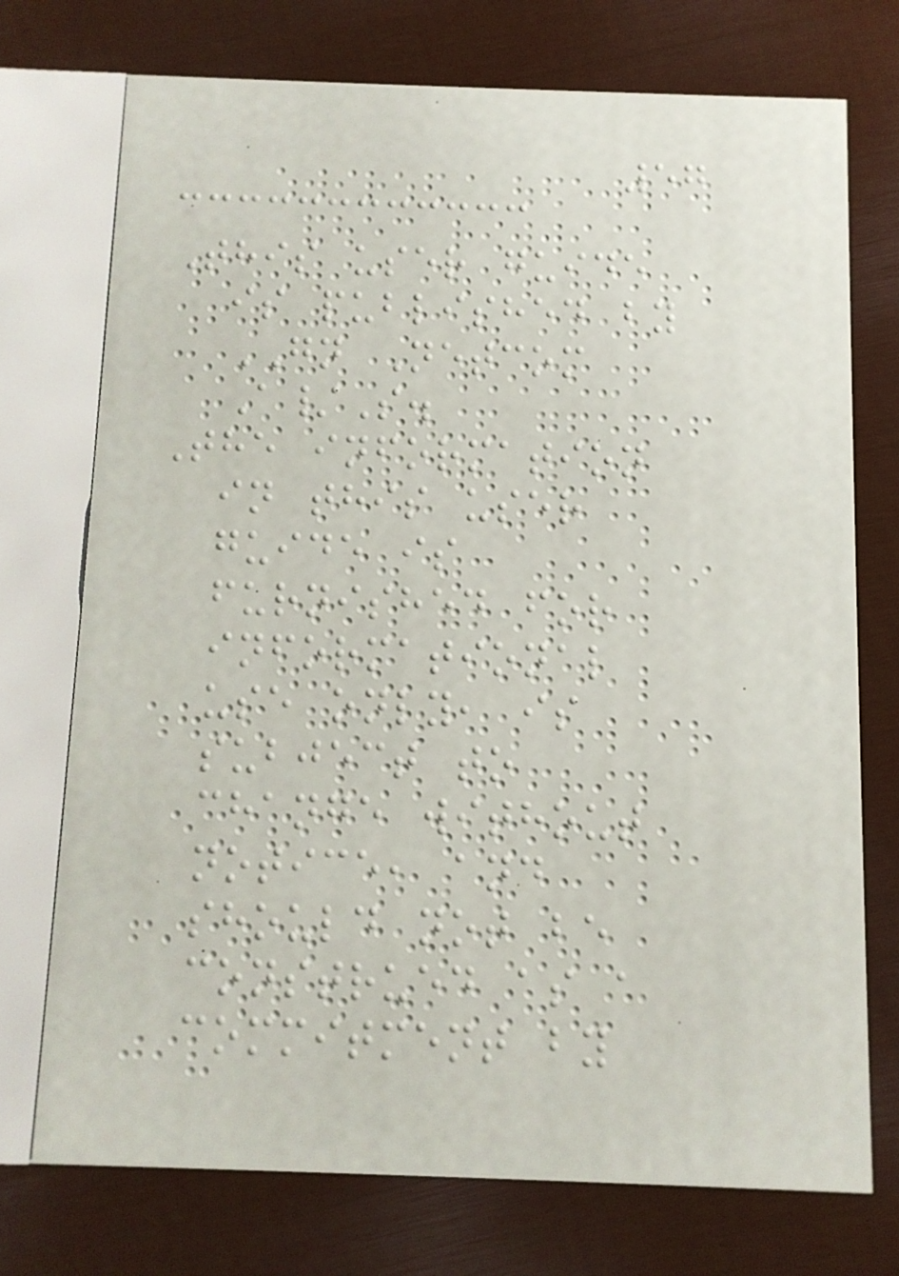57
This user guide
is published by
GN Netcom
A/S.
The information
in this user
guide is
furnished for
informational
use only, is
subject to
change without
notice, and
should not be
construed as a
commitment by
